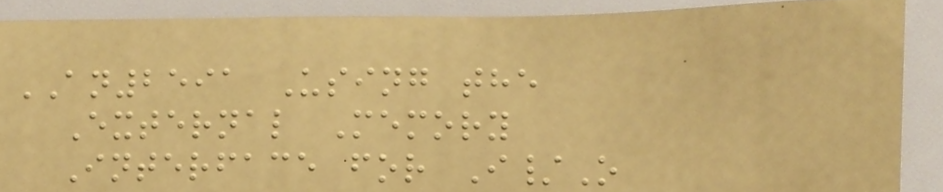AN2591 Using the
External Memory
Interface for I/O
